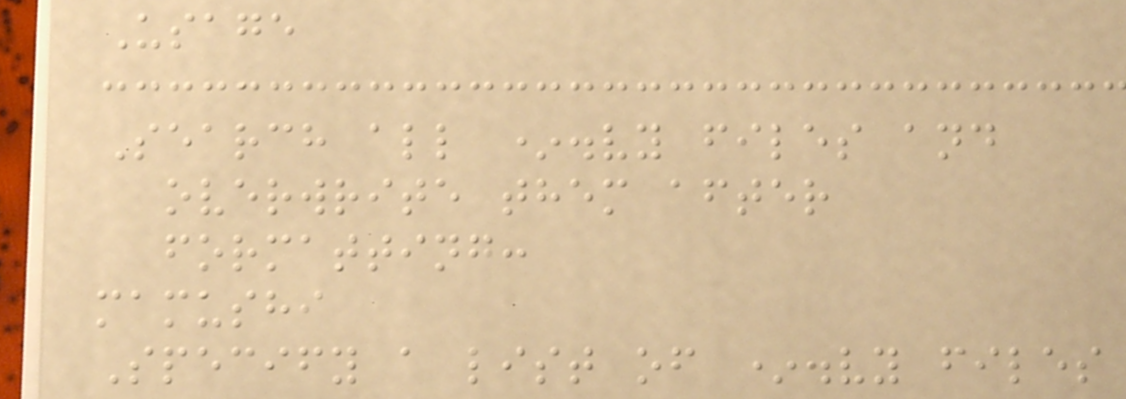Usage
Search all *.vy files and
overwrite them after
formatting:
mamushi
Specify a list of *.vy files
